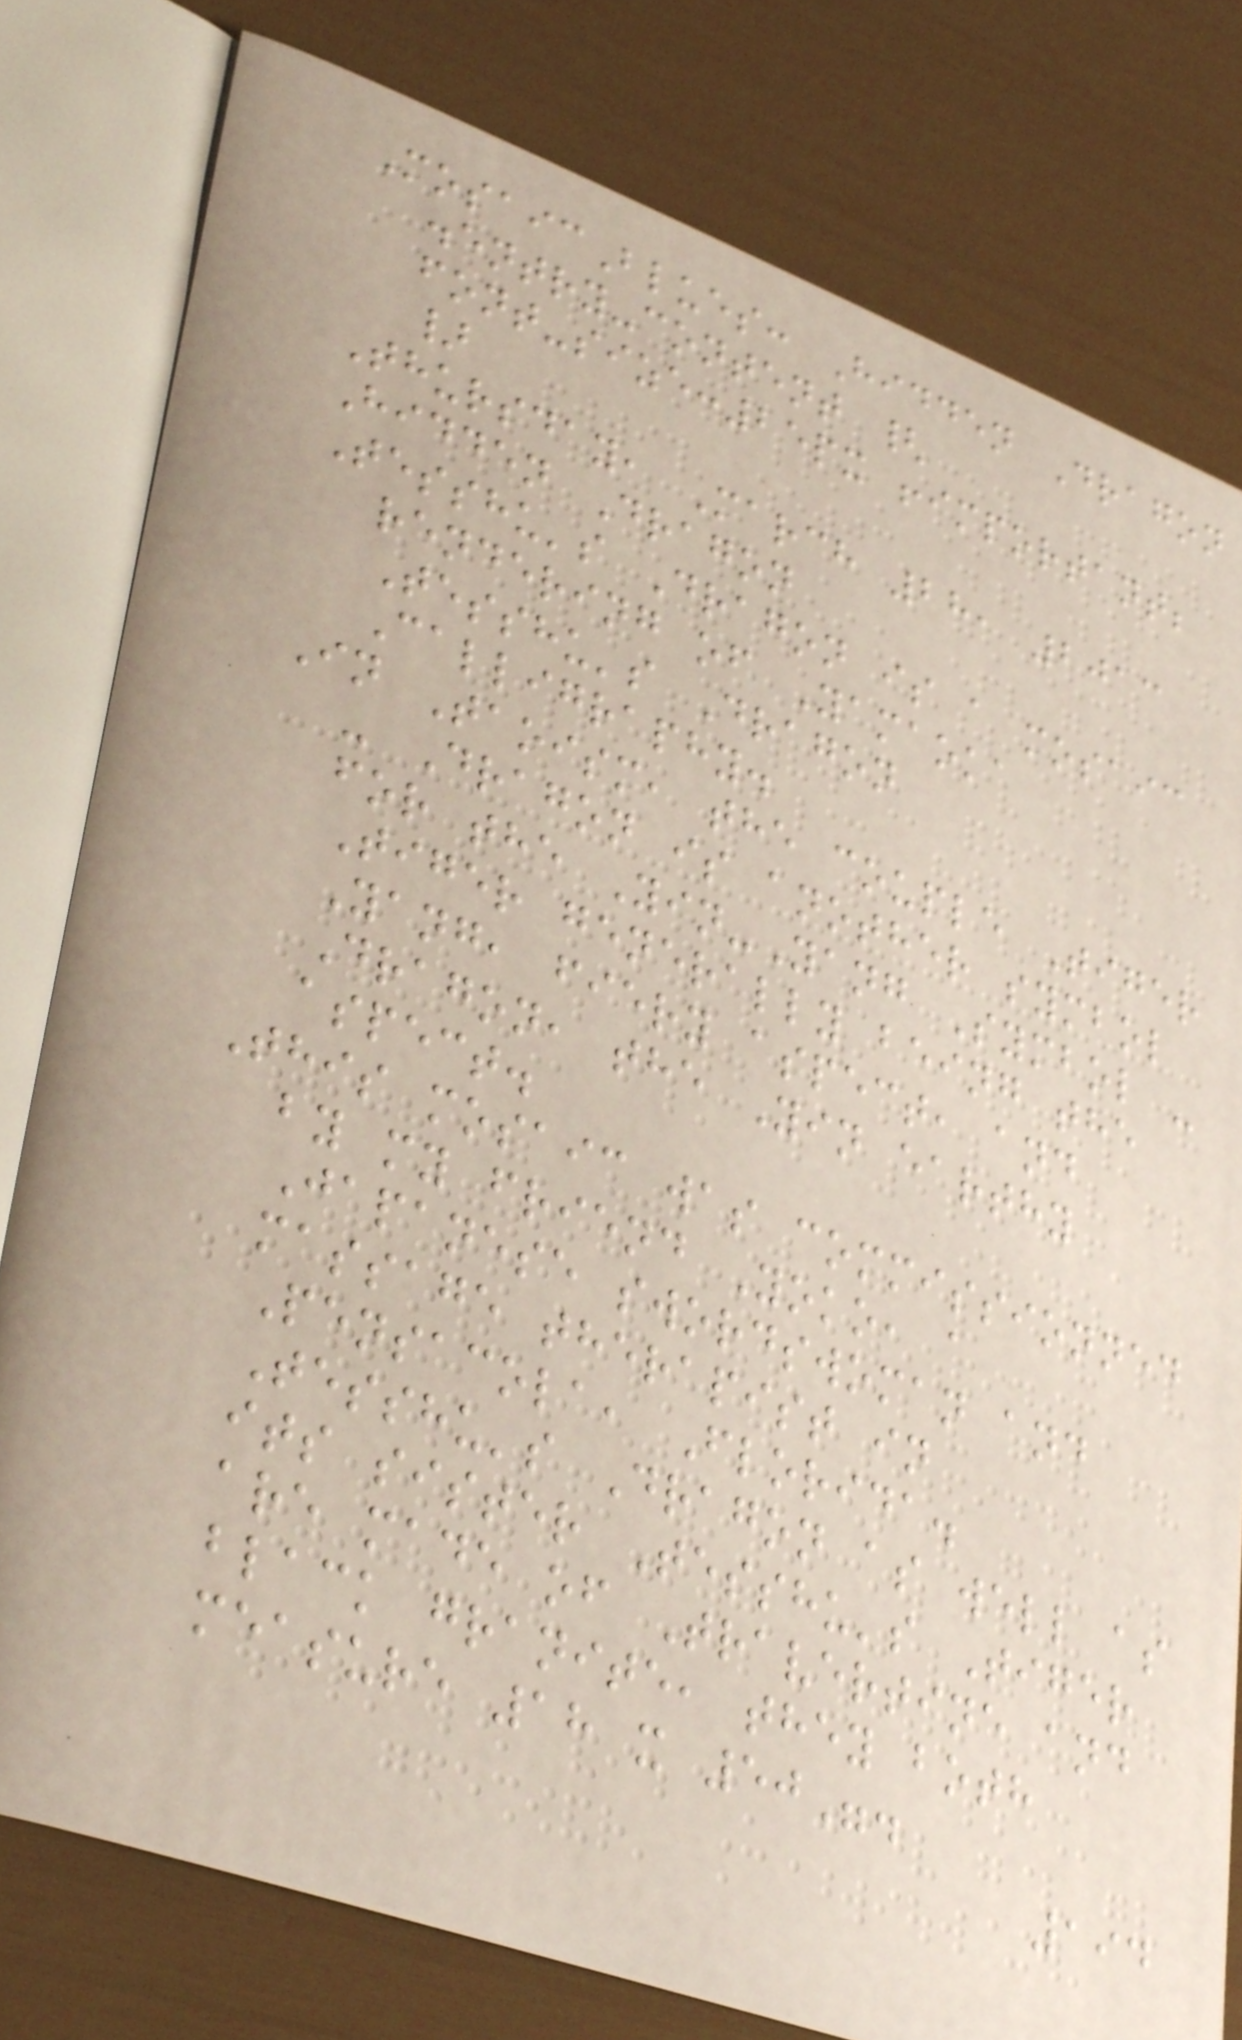MosaicBlues: Hidden Dragon
.entry-content {
font-size:25px !important;
}
Thursday, March 28, 2013
Hidden Dragon
Tesshu's Dragon is a mosaic
rendering of Yamaoka
Tesshu's Dragon
Calligraphy.
In Taoism, the couple Tiger
- Dragon is another symbol
for the Yin-Yang Symbol -
Tiger generally being the
Yang, fiery aspect, and
Dragon, the Yin earthy
aspect.
This mosaic was commissionned
by my friend Yoko, a
Japanese swordswoman and
massage therapist in
Pensacola, Florida.
Tesshu's Dragon as well as
its sister Tesshu's Tiger
are made of Travertine and
black granite, they both
measure 18 x 50".
194
